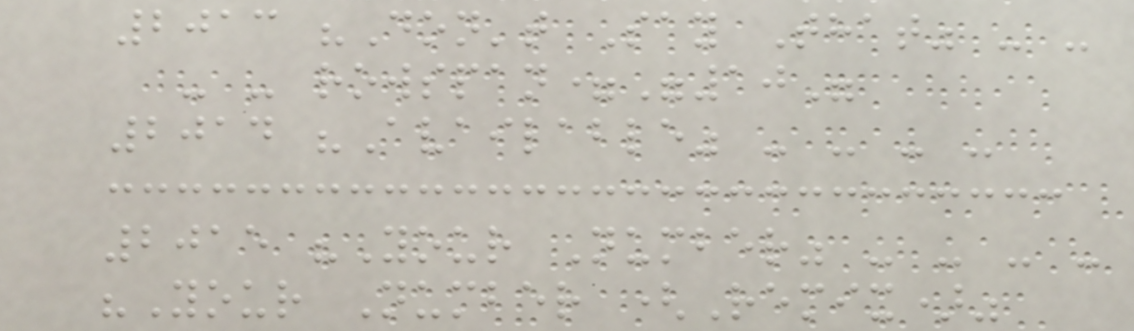2013 "Don't Say That" - -
- - rowspan="10"
2014 "Available" - - - -
2015 "Your Number" - - - -
"Your Number (Remix)"
